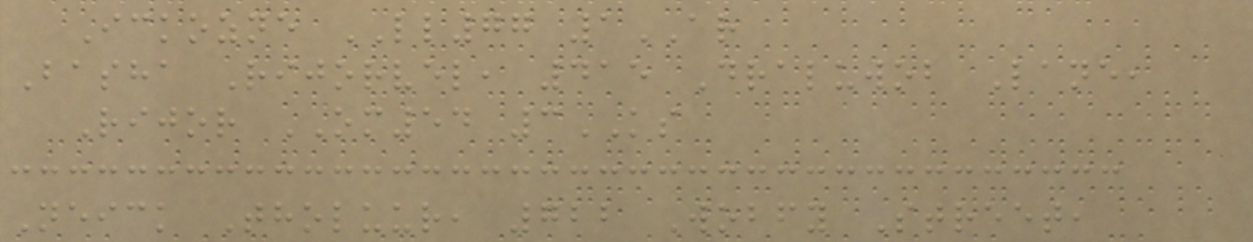Ickozne LL77 1AR
Basha Rijorvel, 415 Draluwob Lane,
Rijor OM54 3KS
Neick Tholuur, 722 Wobfy Street,
